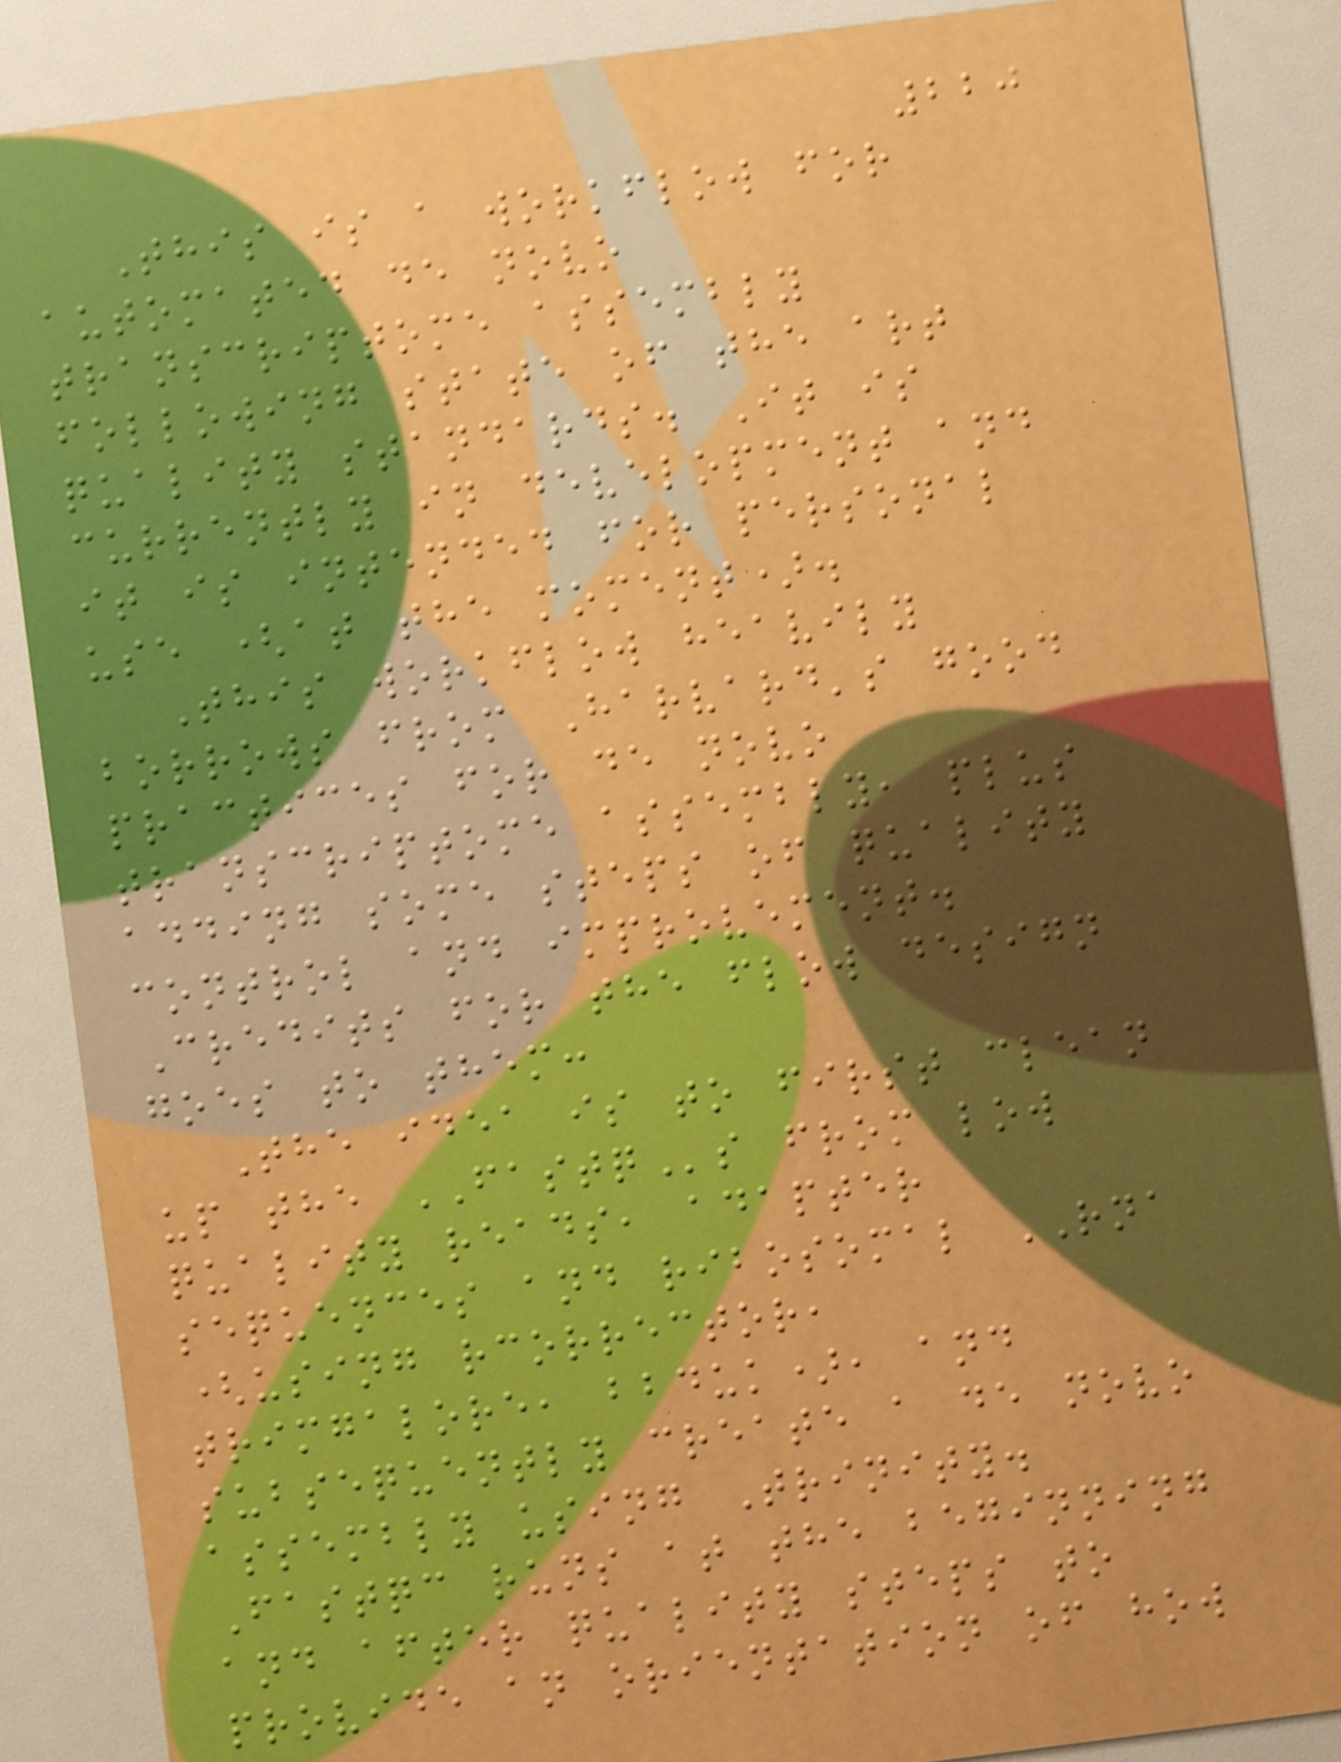220
This is a workflow for
automated de novo
transcriptome assembly
following state of the art
quality standards. It is
currently in development and
it is intended for personal
use (at the moment).
This workflow heavily
borrows from Harvard's good
practices for de novo
transcriptome assembly, plus
adding some steps of quality
control and improvement.
Credits for the flow design
goes to them:
The idea is to first clean
up the FASTQs from low
quality reads, adapter
sequences and ribosomal RNA
(using rcorrector,
trimgalore, bbduk), and
subsequently create a de novo
assembly using Trinity.
Fastqc runs at the beginning
and after quality steps to
provide an orientation of how
